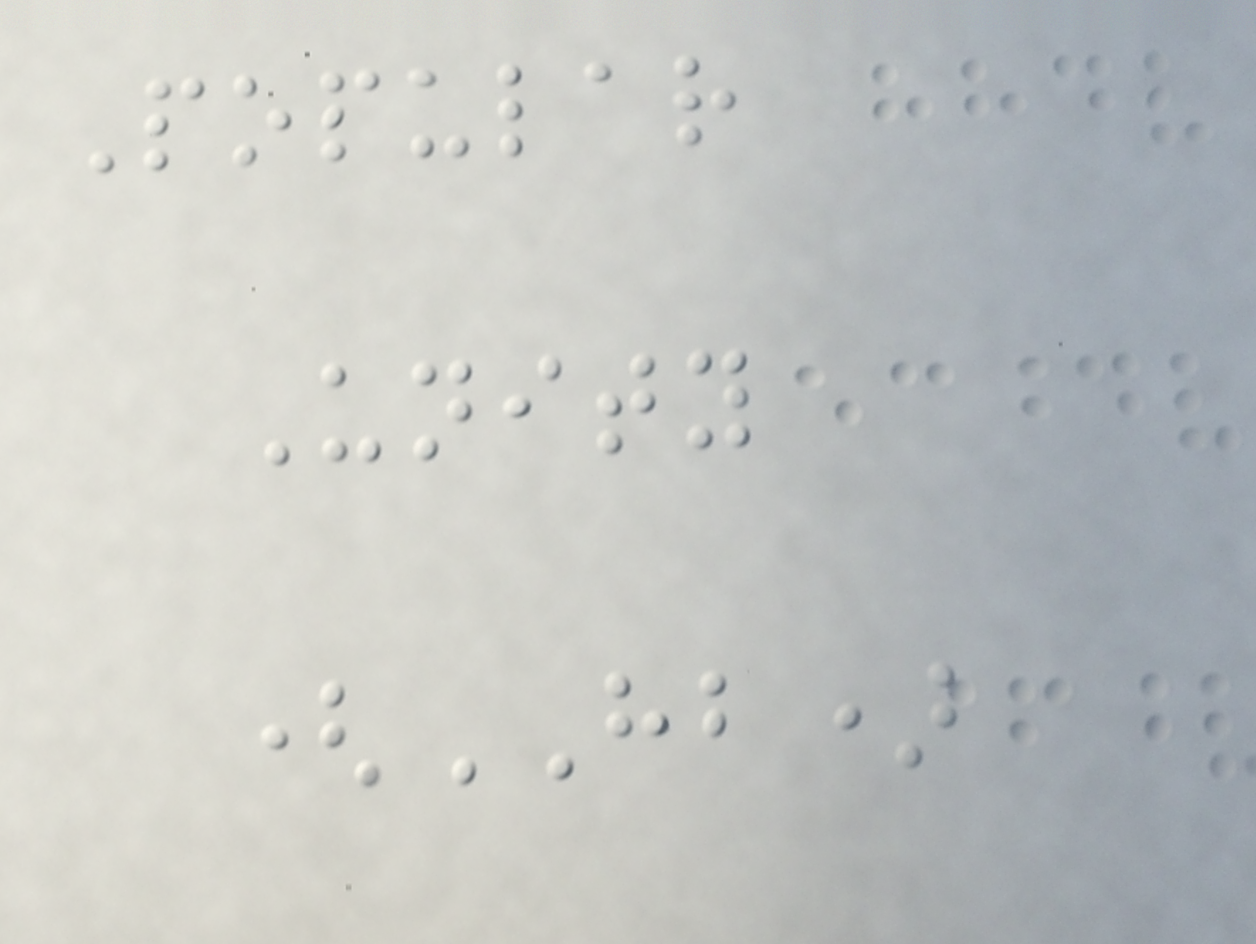Popular
Unity
(HB)
